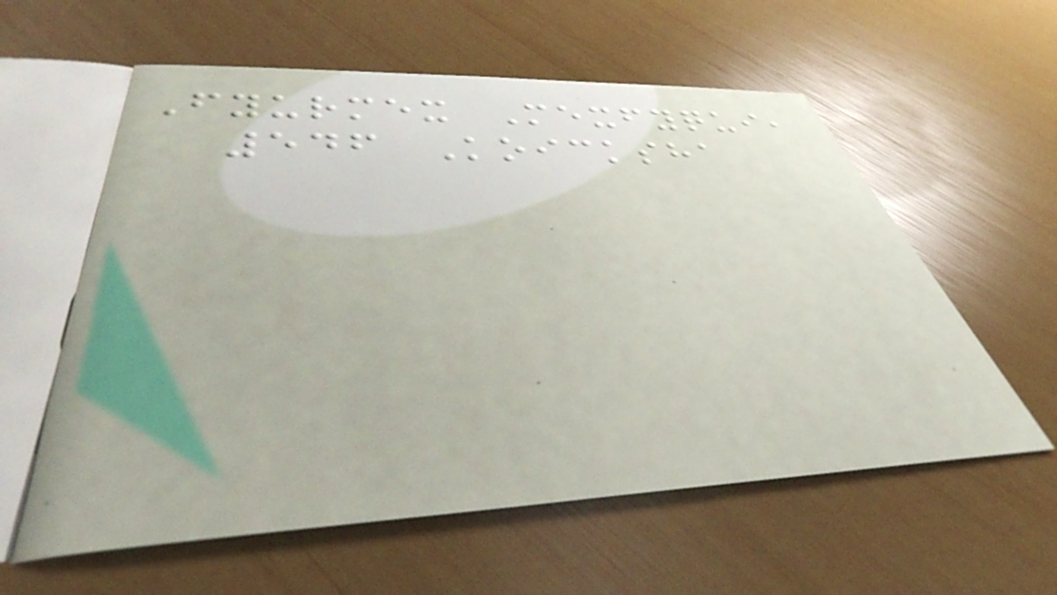Fyurmex Mexfyqui,
546 Koicksha
